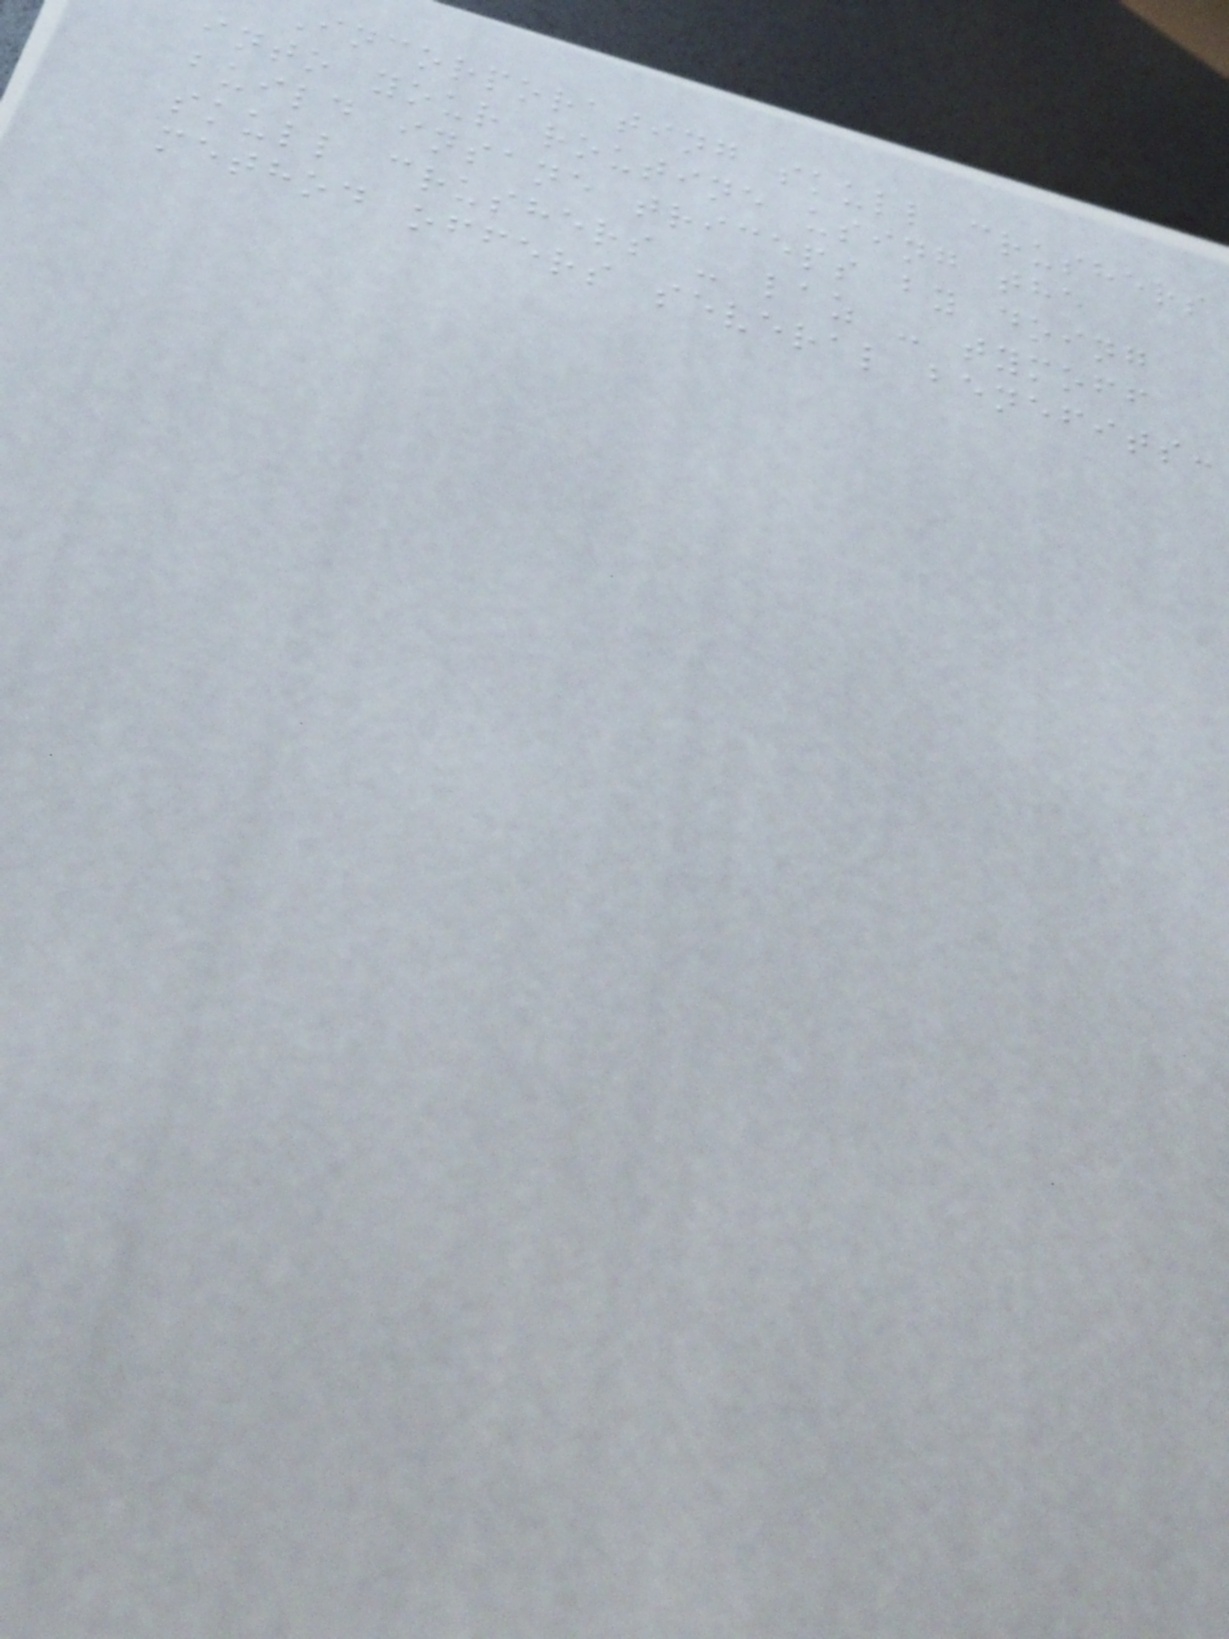Incorporating skull crushers
into your routine using the
build insane triceps by doing
skull crushers - laz - tymoff
method offers several benefits:
